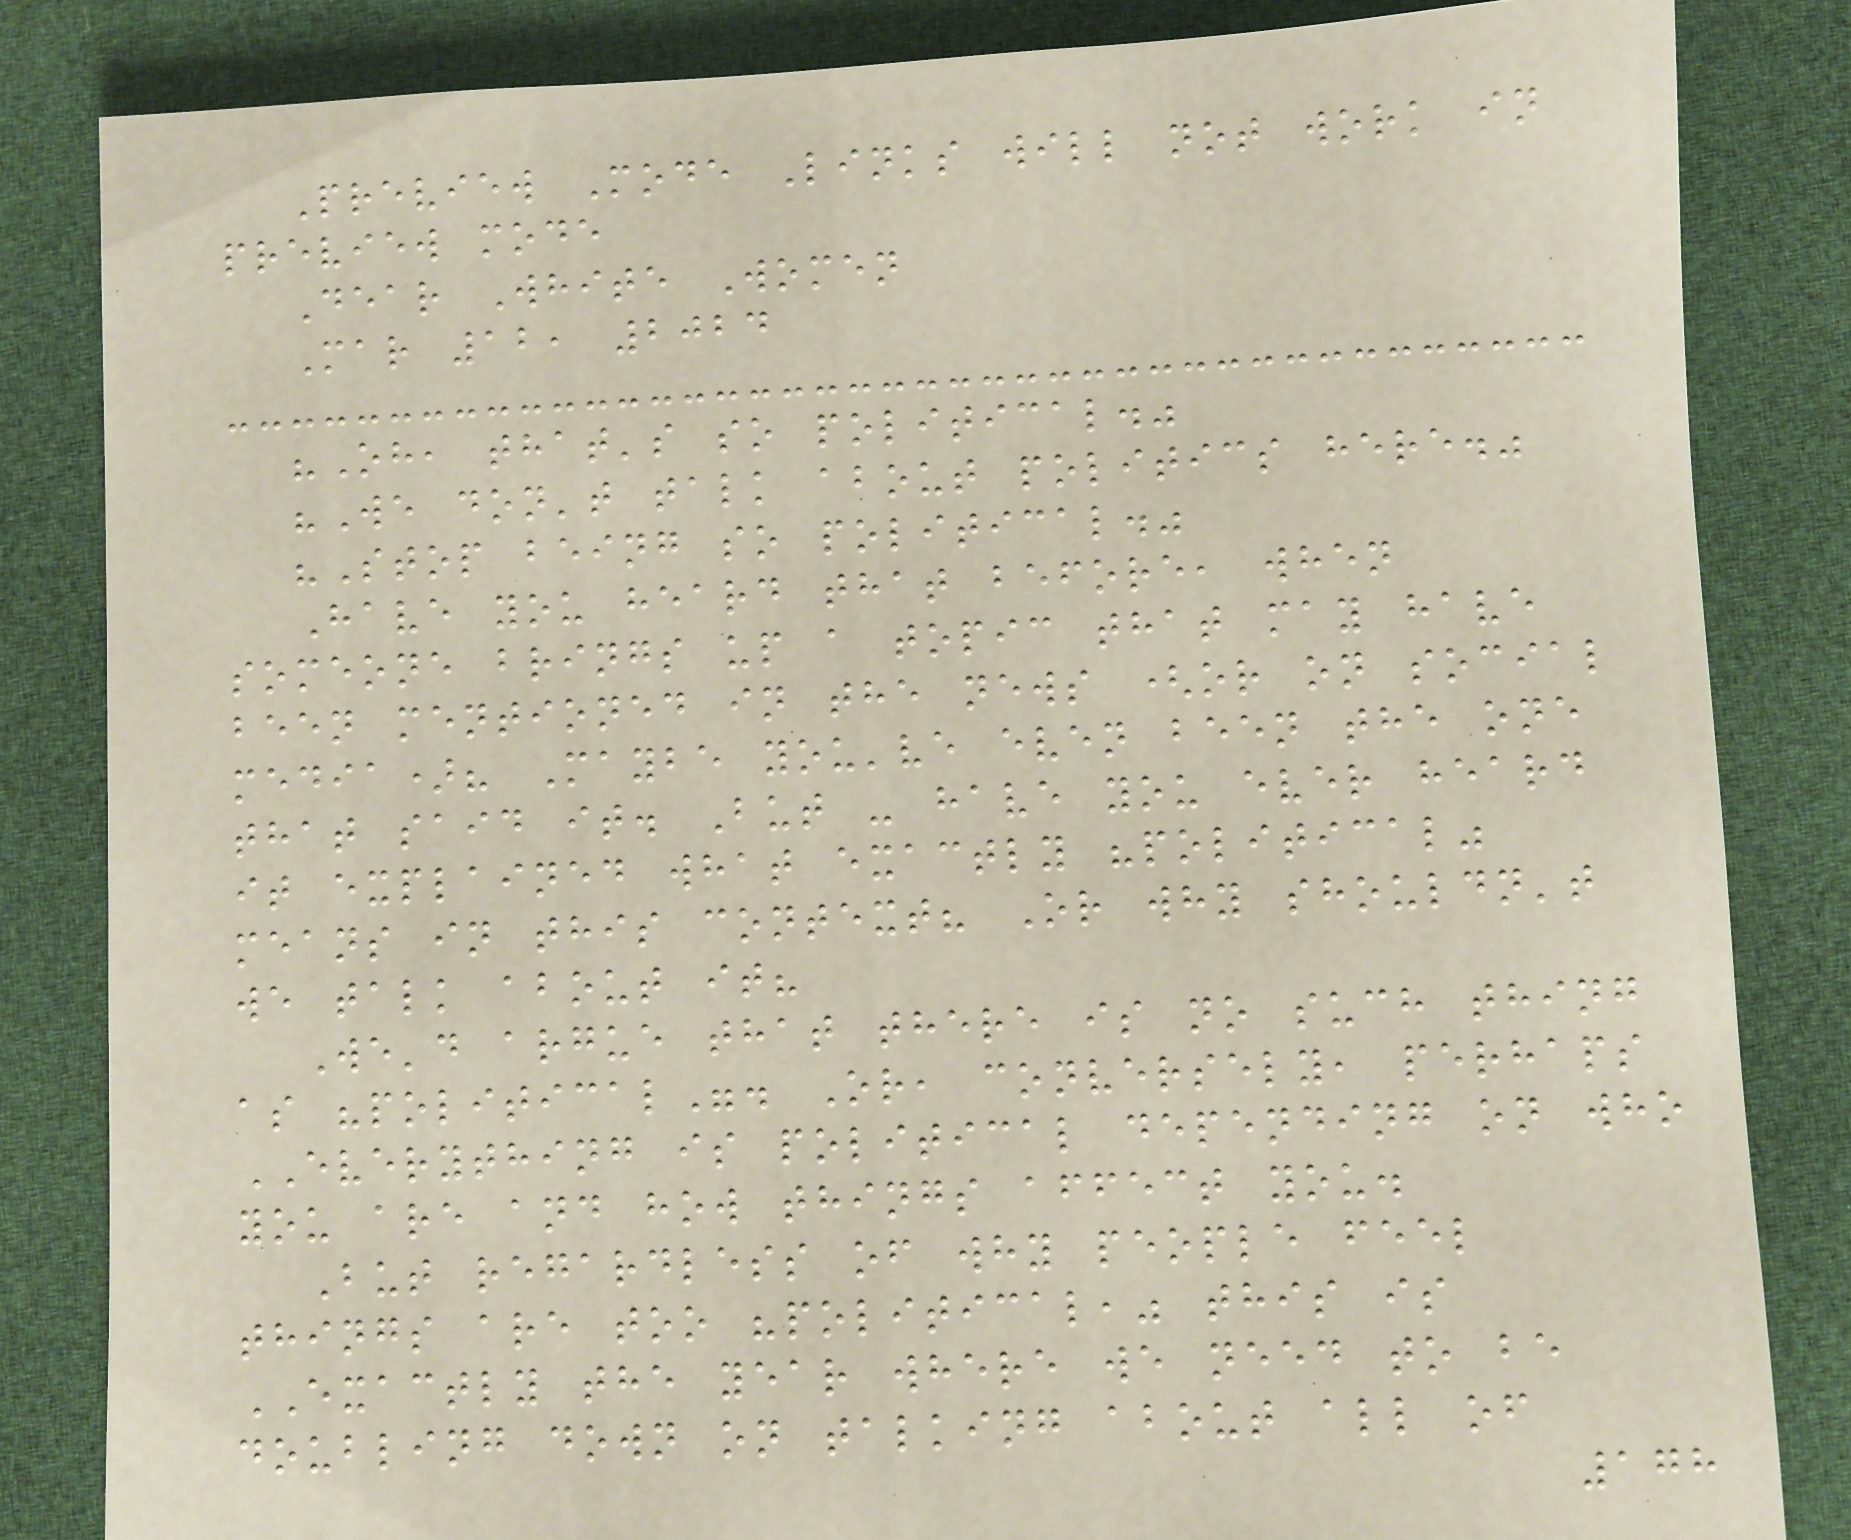Preview Mode Links will not work in
preview mode
Dear White Women
Mar 12, 2024
"Oh, that's so political."
"We don't talk about politics here."
"Stop being so political."
Have you heard that before, when
someone brings up a topic that may have
been mentioned in the news (or on social
media)? Maybe you've even been the one
that said it. But - have you ever heard
it explained what exactly "political"
means in this context? Or why shouldn't
we talk about it?
We'd argue that there is no such thing
as "political". Or, conversely, perhaps
EVERYTHING is political depending on who
you are and how things affect you.
But regardless of why people feel
things are too "political," this is
EXACTLY the year where we need to be
doubling down on talking about all of
178
